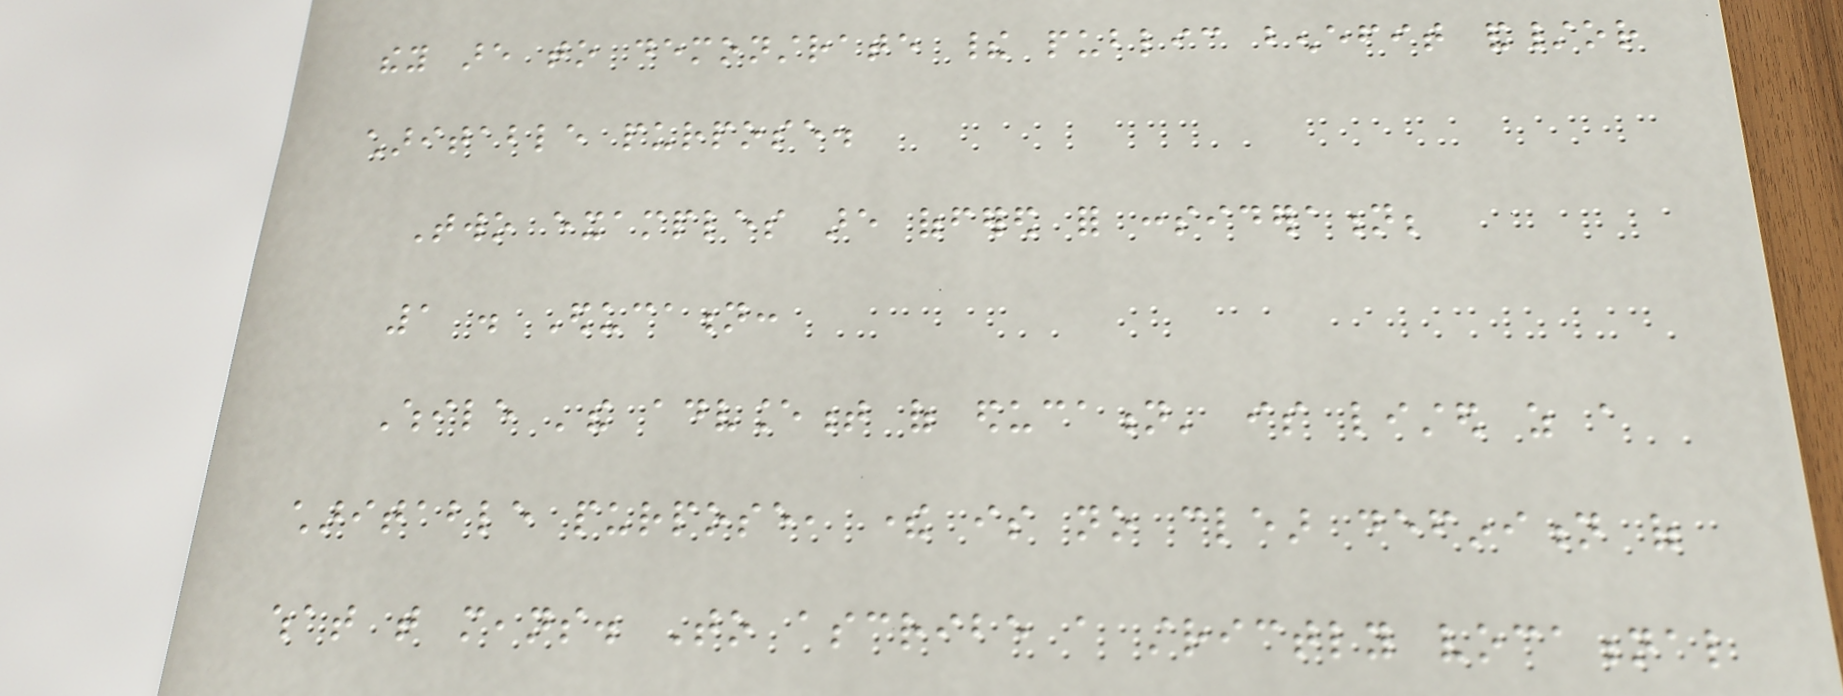they are to demonstrate their public benefit and/or
charitable purpose.
Two examples are offered for consideration;
1 . Education:
While 'the advancement of education' is listed as a
charitable purpose, there is no clear definition of
what that means. To ascribe a strictly vocational
